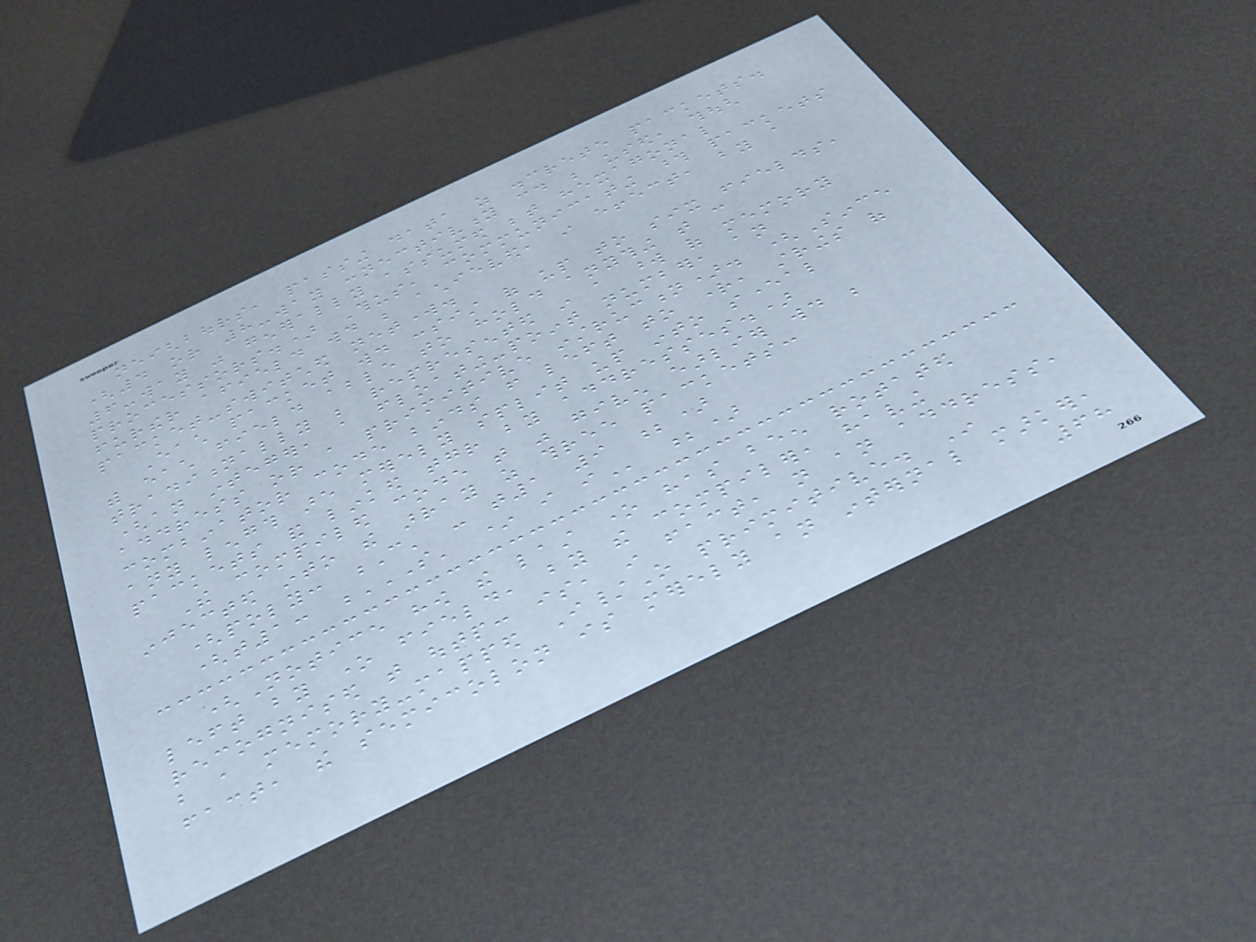neighbours, passing data as discrete packets.
(4 or 8-way connectivity could be used, though
6-way was generally assumed between hexagonal
processors.) Thus, communicating those packets
further afield would be achieved, in effect, by a
packet-switched network.
Each packet would consist of up to six fields,
with each field able to hold anything that can
traditionally be represented in a word of memory
(an integer, a floating-point number, an
address or a primitive instruction). (Since
combinator code binds from left to right, strings of
any length are merely split up into several
packets and linked together by addresses.)
The compiled code that was given earlier would be
injected into the array as three packets:
(poly: C' - t1 9 ;)
(t1: S' * I I ;)
(Notice how the last one has been rotated
left by one field, by the compiler, having
recognised that outp: is, in fact, not an address,
but a memory-mapped I/O primitive. In
fact, the semicolon is merely an internal marker,
68
